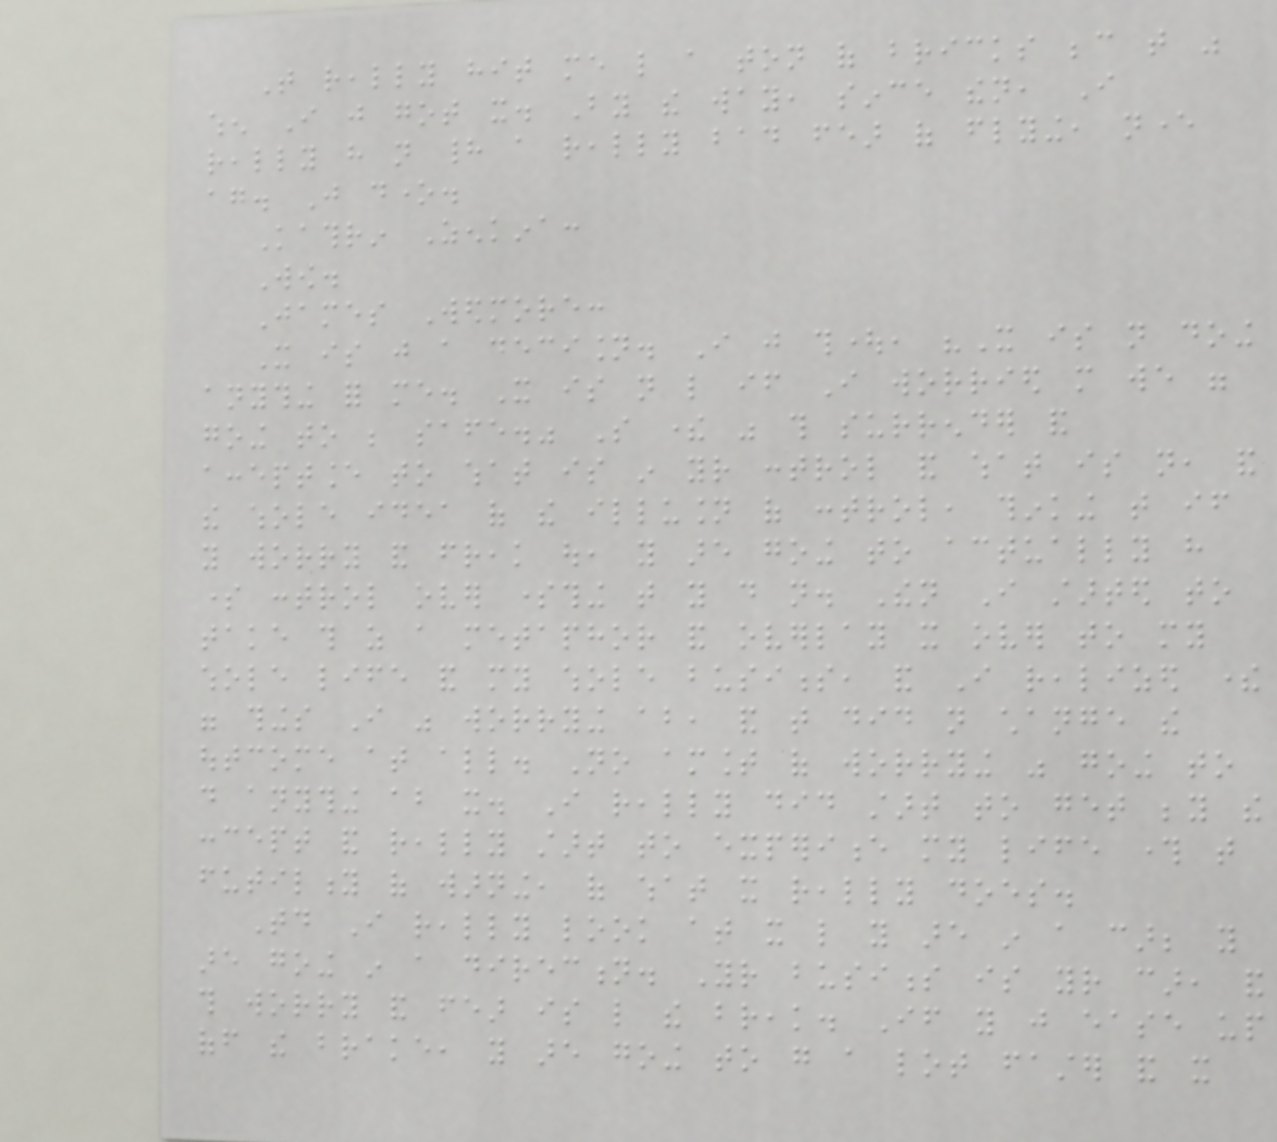That really hit me like a ton of bricks because that was
when I just got it. By the way, since then, I
really have not had a really bad fear of flying, never
again. Just done.
Kathrin Zenkina:
Wow.
James Wedmore:
It is just a decision. I just thought, "It is not doing
anything for me. It is not like if I worried more we were
going to be safe." So there was this surrender and
acceptance to what is in your control and what is not, and
the whole idea of the illusion of control, thinking that if
you worry and freak out, you are going to actually have
some control over something that you do not. Then I started to
take this as a metaphor and overlay it over to my
whole life and my whole business, and I realized there
were things I was worrying about, and that did not change the
outcome at all. No amount of worrying was going to
do anything about it. I really did start to get beyond the
concept and really start to experience my life through that
futility of warning, of what it really does.
Today I really look at it like you are in a car; you
are going in a direction. Your business is your car, and
this worry and fear is like the break. If you just ease up
off the brake, you are going to go a lot faster and it
